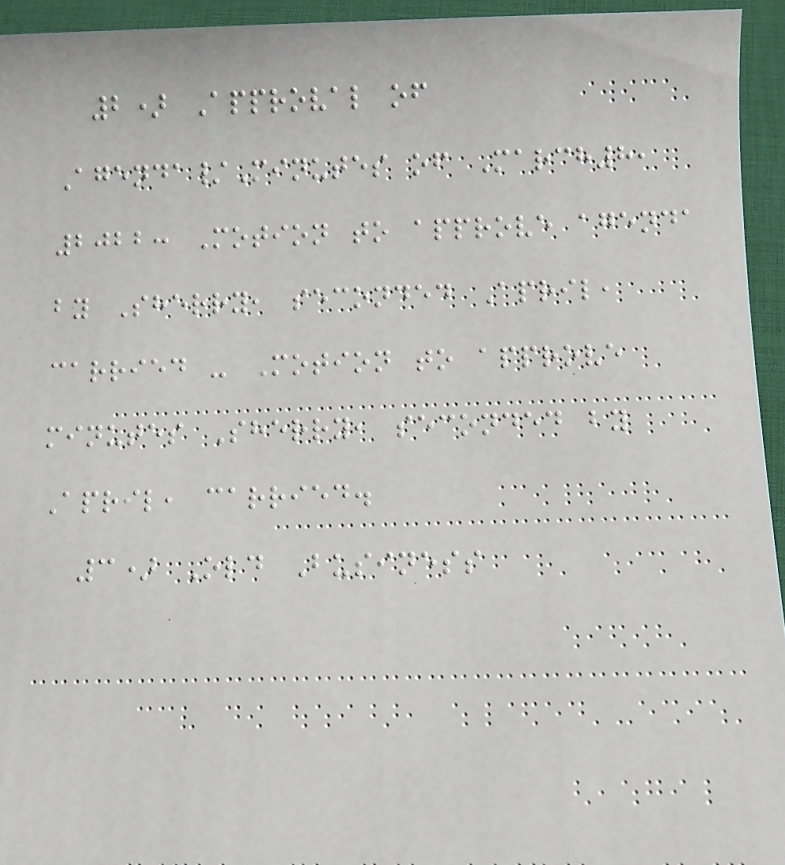2) Approval of
Agenda/Minutes of March8,
2022: Motion to approve agenda
by Sherry, seconded April,
carried - Motion to approve
minutes Sherry, seconded by
April, carried.
3) Old Business
